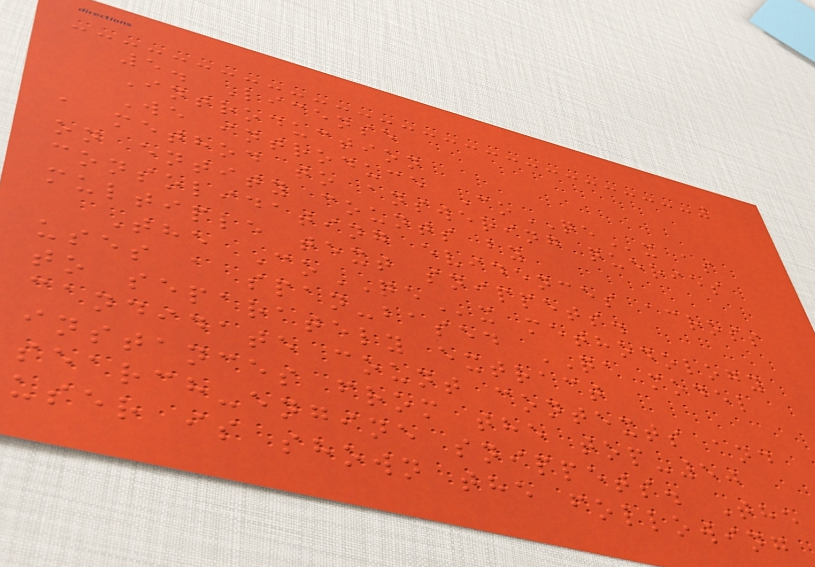5. License
Introduction
We introduce CoQEx as
a method to answering queries
on entity counts by
consolidating evidences across
multiple text snippets.
The CoQEx methodology
uses a span-based QA model
to separately extract
candidate count contexts and
instances from the top-50
search-engine snippets. The
user is shown the following
